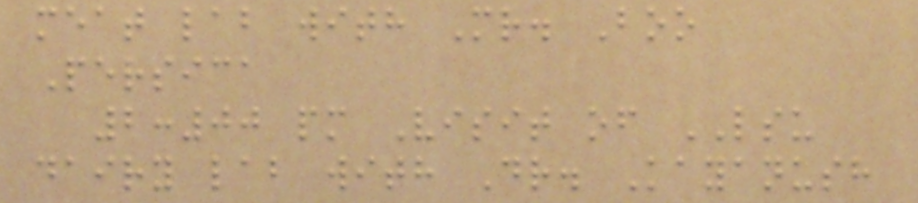meat lab with Mr. Boo
Persica
2:00 pm Visit of LSU
dairy lab with Dr. Kayanush
